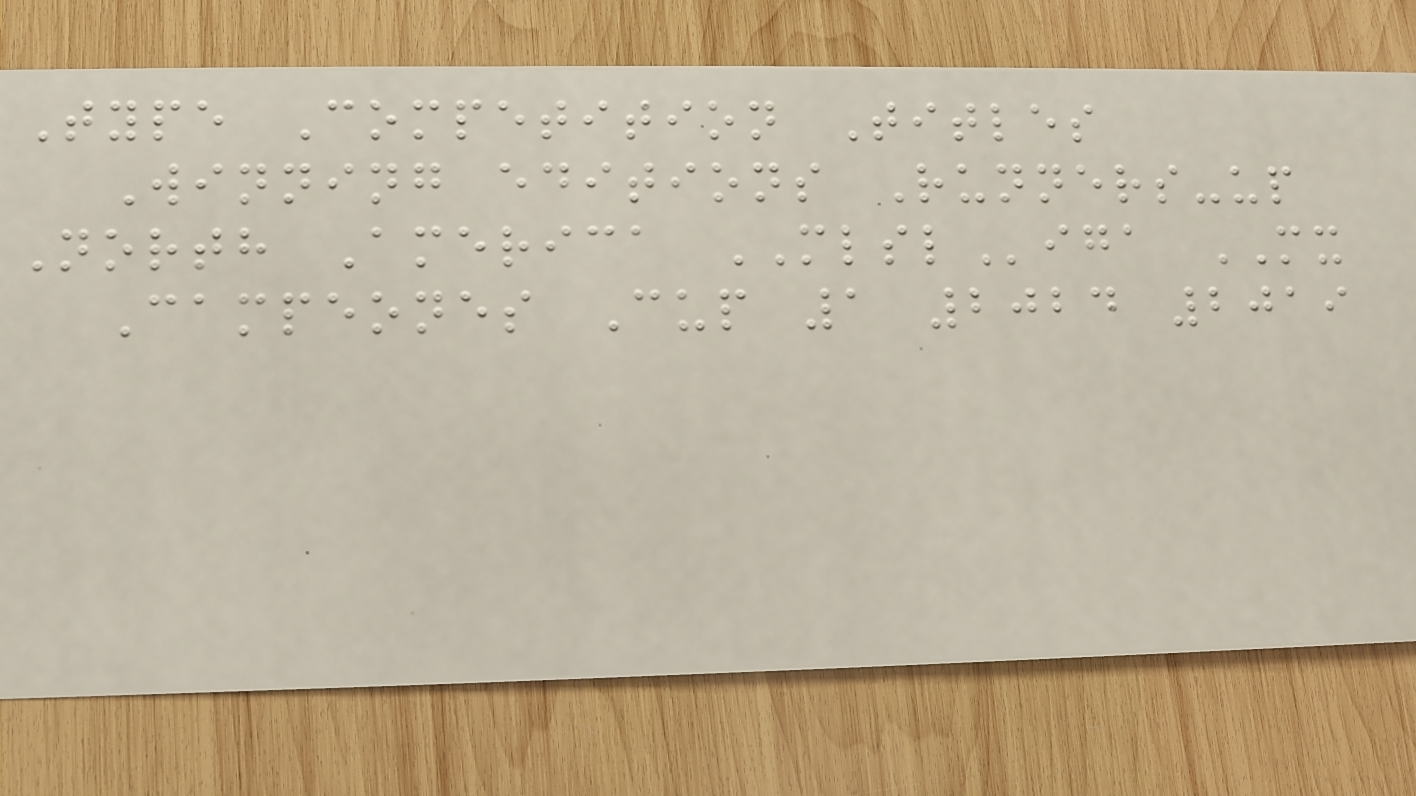Type Competition Titles
Winning editions Runners-up
North America MLSLiga MX
Campeones Cup 1 2024 2019
